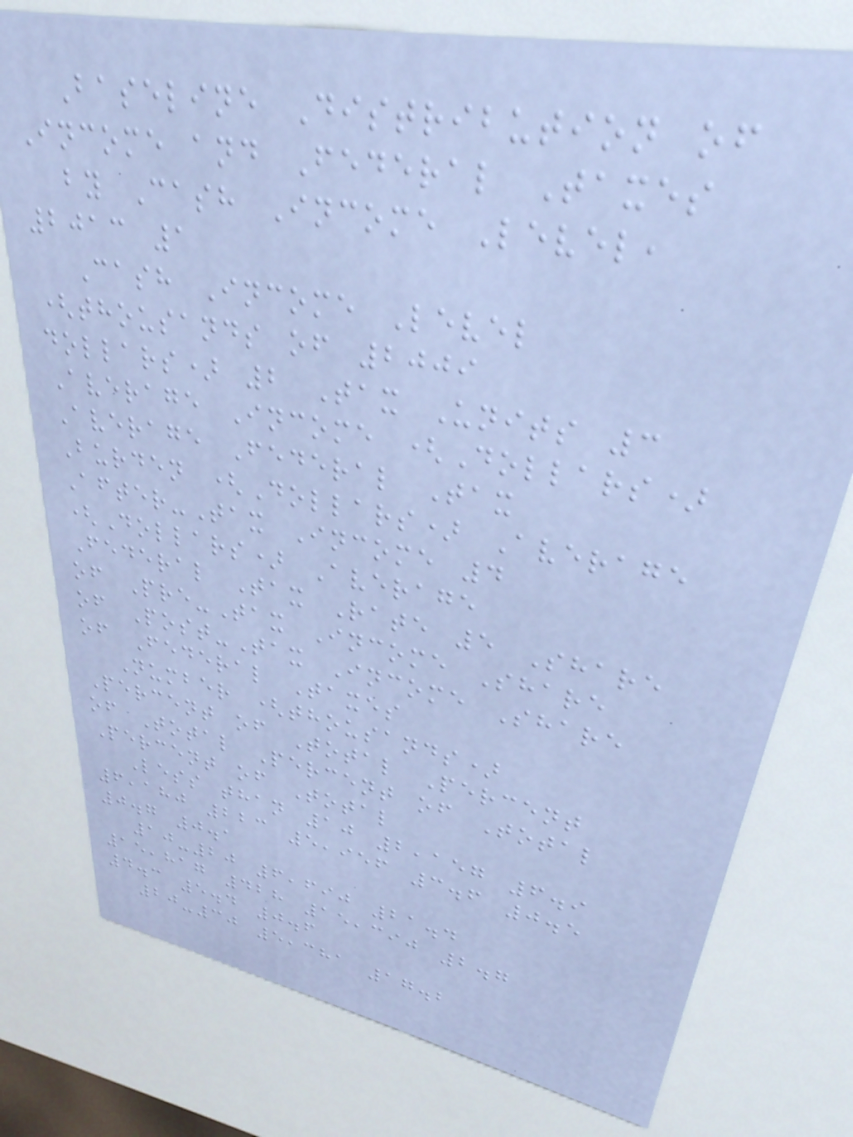Baseline Distribution of
Income and Federal Taxes
by Cash Income Level,
2013 1
Cash Income Level
(thousands of 2009
dollars) 2 Tax Units 3
Average Income (Dollars)
Average Federal Tax
Burden (Dollars) Average
After-Tax Income 4
(Dollars) Average
Federal Tax Rate 5 Share
of Pre-Tax Income Share
of Post-Tax Income Share
of Federal Taxes
Number (thousands)
Percent of Total Percent
of Total Percent of Total
Percent of Total
Less than 10 2,157 6.9
6,180 223 5,956 3.6 0.5
0.7 0.1
10-20 6,690 21.4
15,817 428 15,390 2.7
4.3 5.4 0.6
20-30 5,381 17.2
